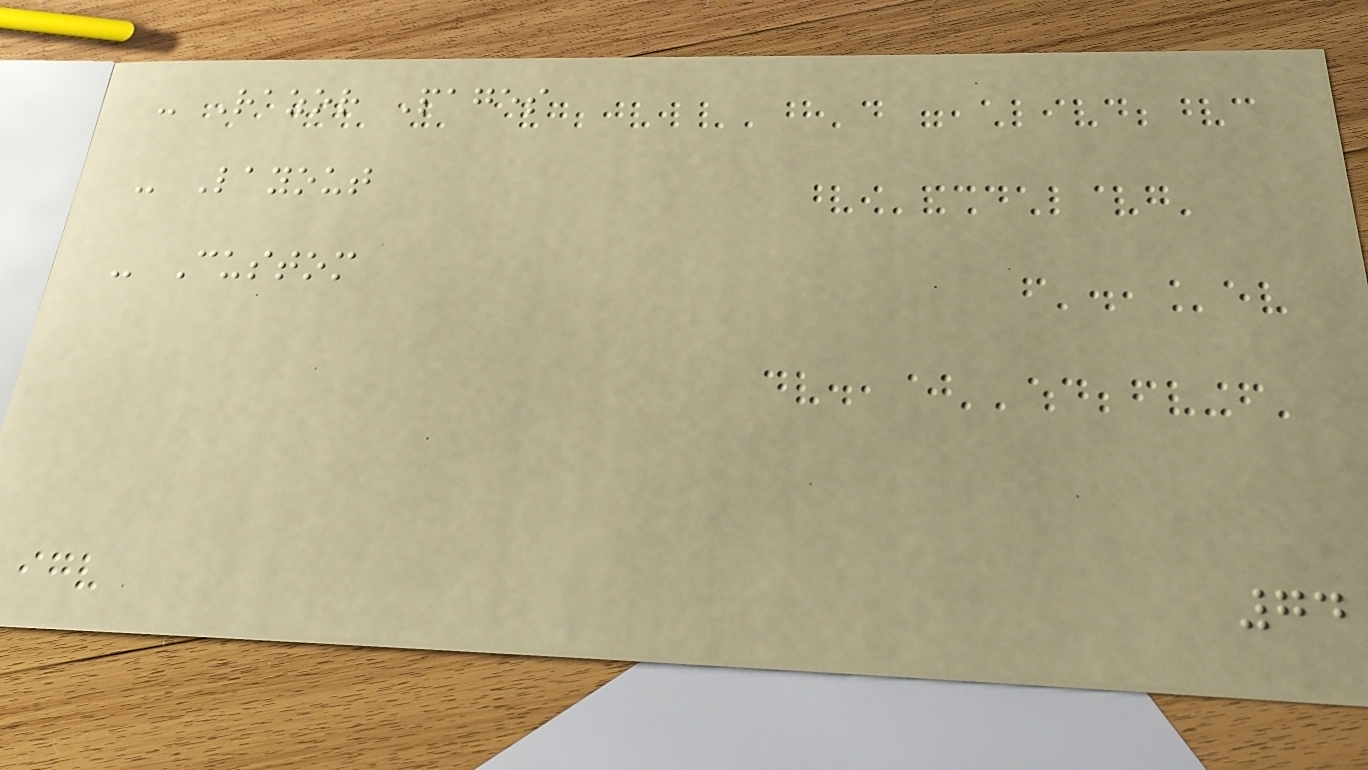- Razor Pages
- Layout
- Custom
74
